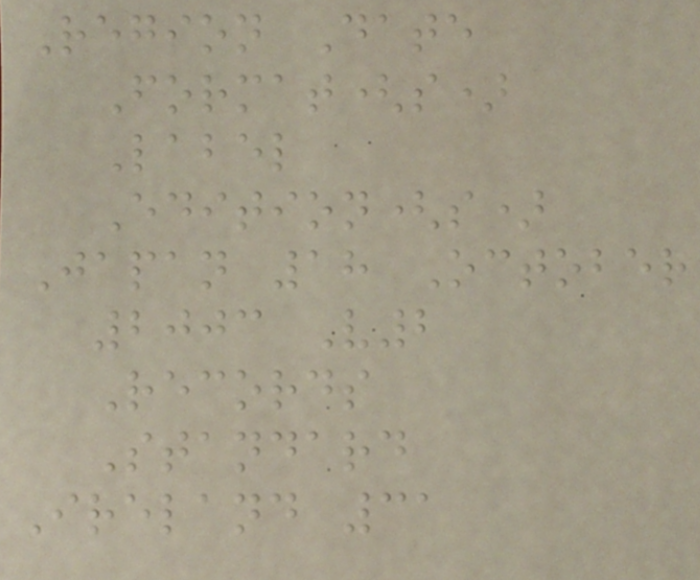Region Date
Format(s)
Label
Edition(s)
Japan 18 October
2003 V2
Records
Standard
Ireland 31
